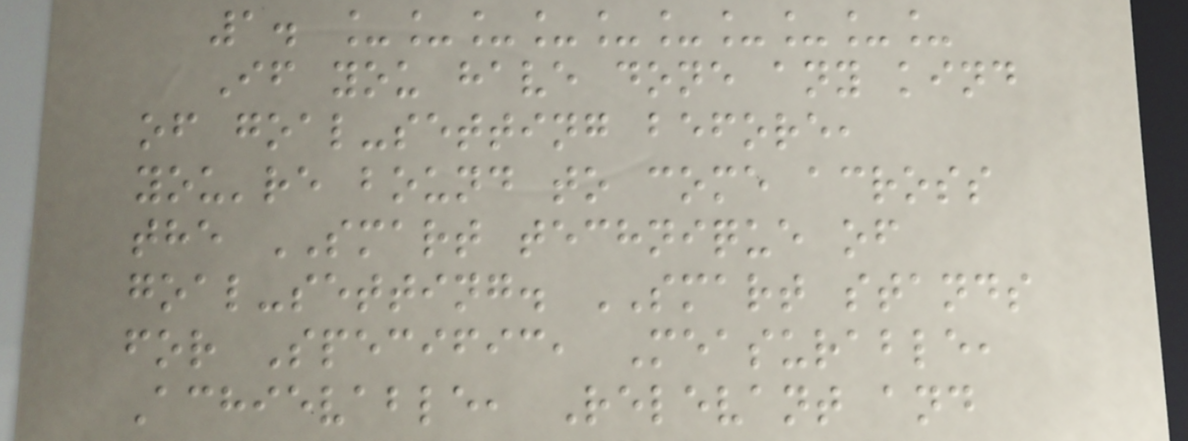1. __________
If you have done any kind
of goal-setting before,
you're bound to come across
the SMART technique of
goal-setting. SMART stands
for Specific, Measurable,
Achievable, Relevant and
